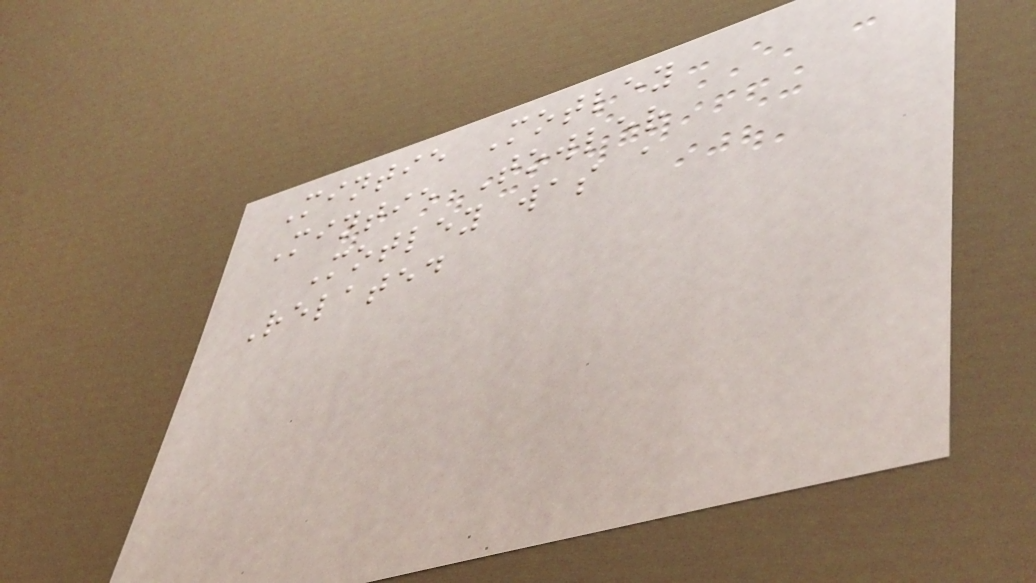Mintie Motley
Mintie Towler
Motley was a
Related
